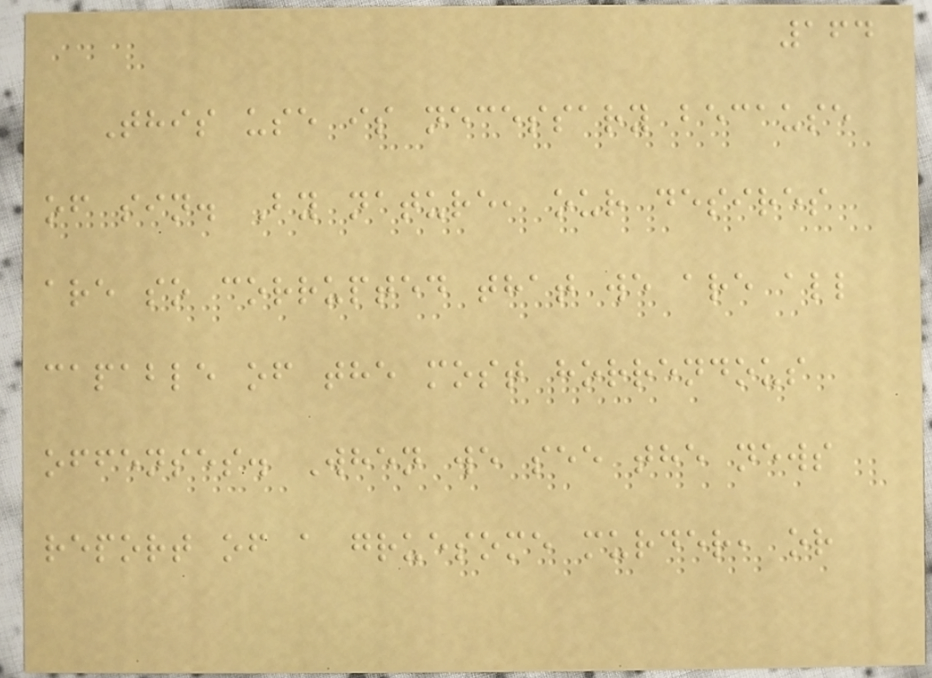164
This use is necessary because
of sin. By nature, our desires
are so corrupted that we are all
capable of the most horrendous
offenses. When we see the news
report of a gruesome murder, or
